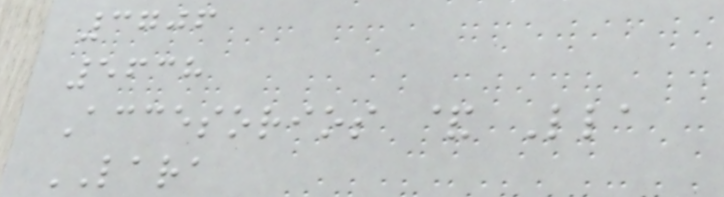3706
5638
Accesorios & Lla
LARA
